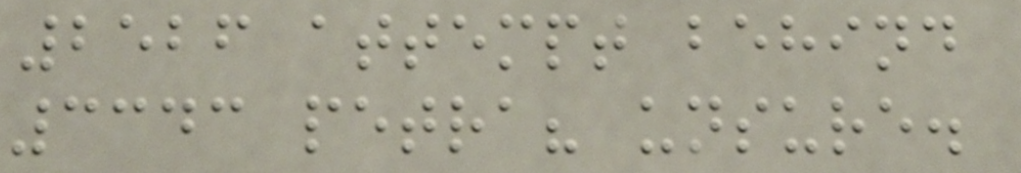2526 attempt behind
3343 petra? unsure.
